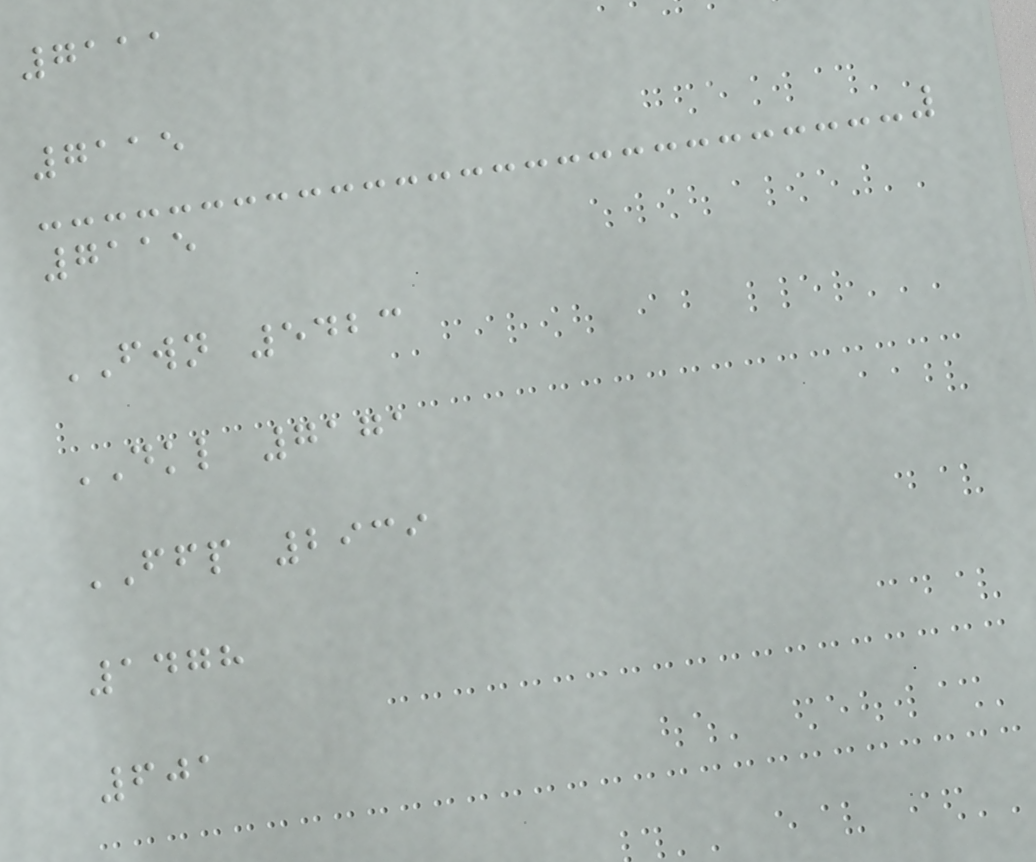7111
7115
7115
FWN 5423
DKL 7171
FFP 2939
1478
601
